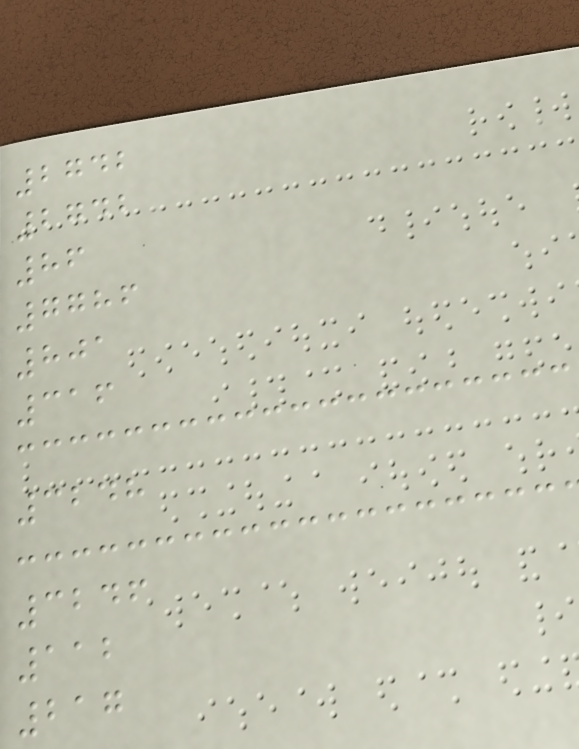2742
2742
86
7786
801
316
3248
3246
112
217
